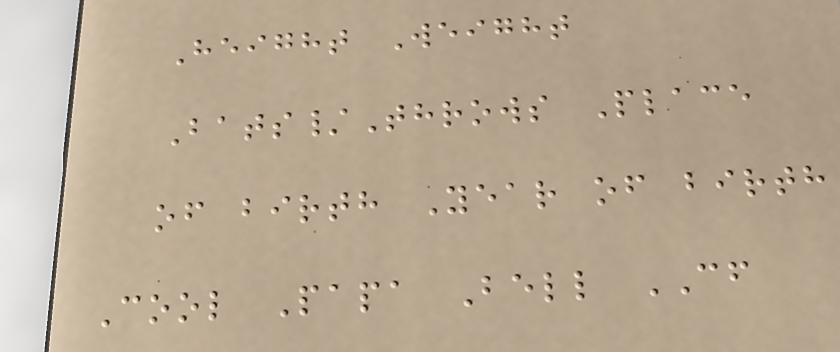Height Weight
Bats/Throws Place
of birth Year of birth
Cool Papa Bell CF
